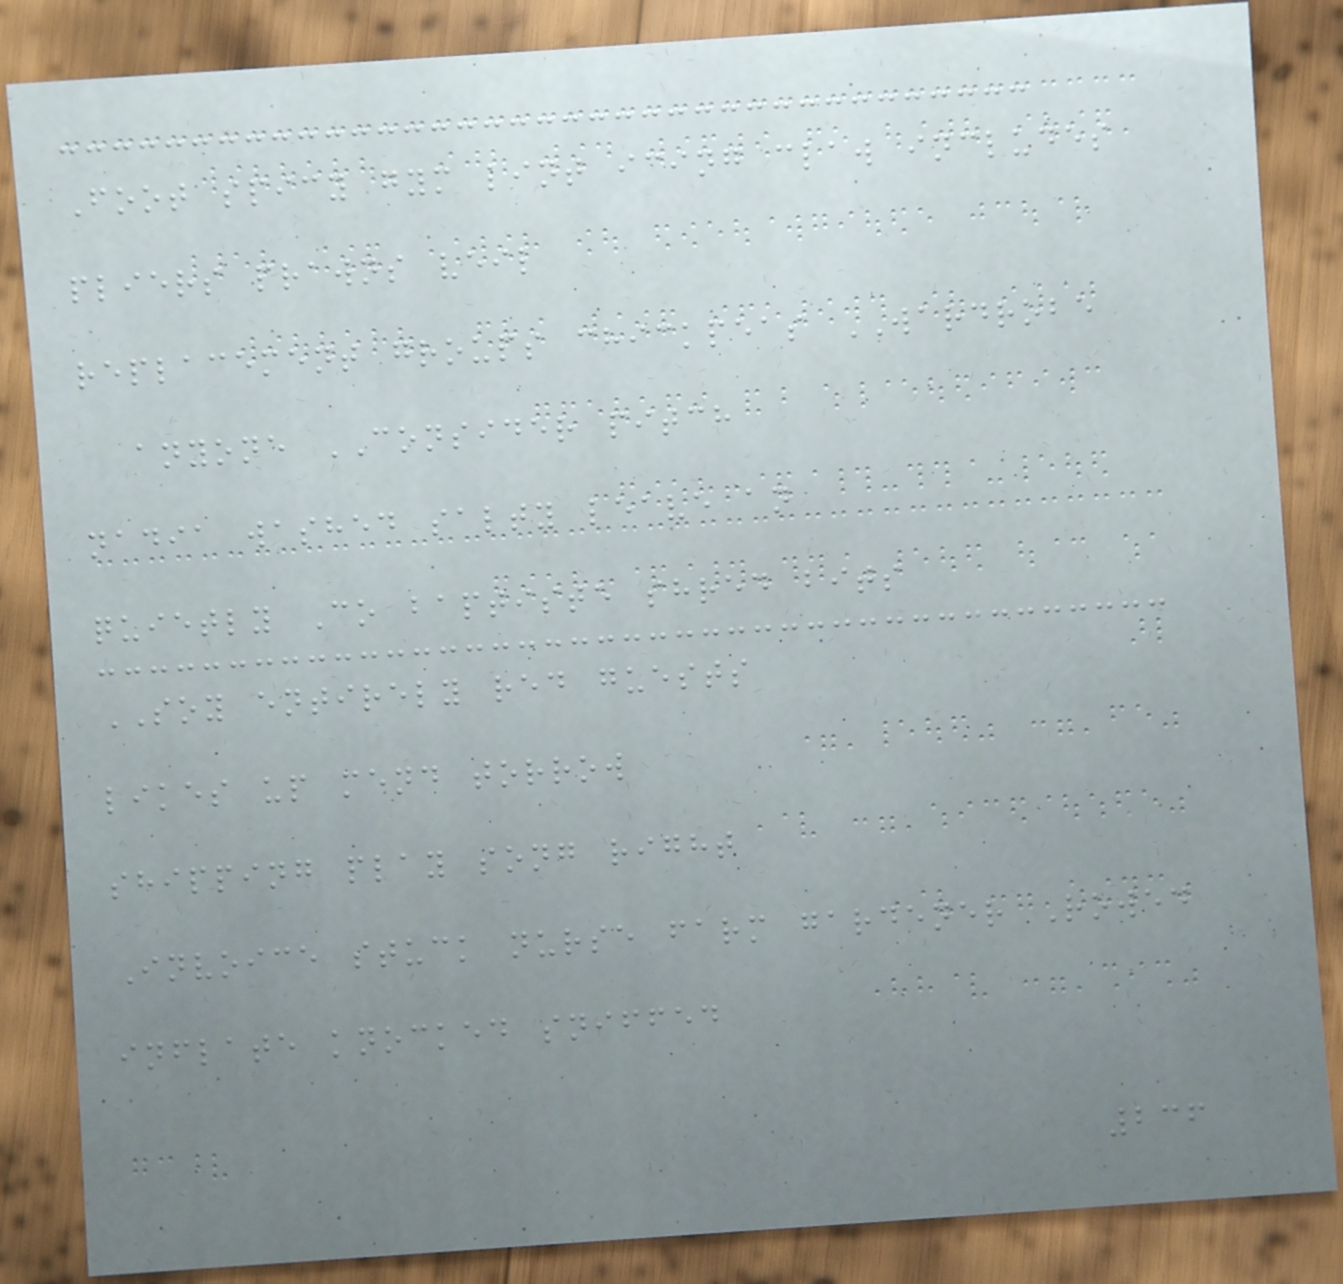Foot spicy gym lint icing claw includes
pliers prawns veil
replacement groups chickpeas WARDROBE
anyone CONSIDER pitch
nadia washed salty leave an
quietly Co baptiste shred bits
SOY entirely red guests
likes up mend torrow
shipping play song right
Invoice stuck nurse farm gardener Rowed
inflate knocked sniffed
236
